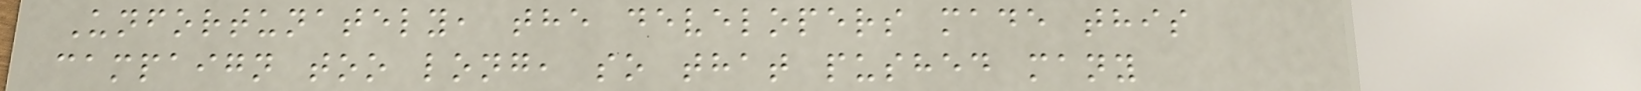Unfortunately, the developers made this
campaign too long, so that pushed many
